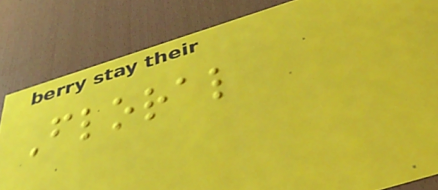Floral
